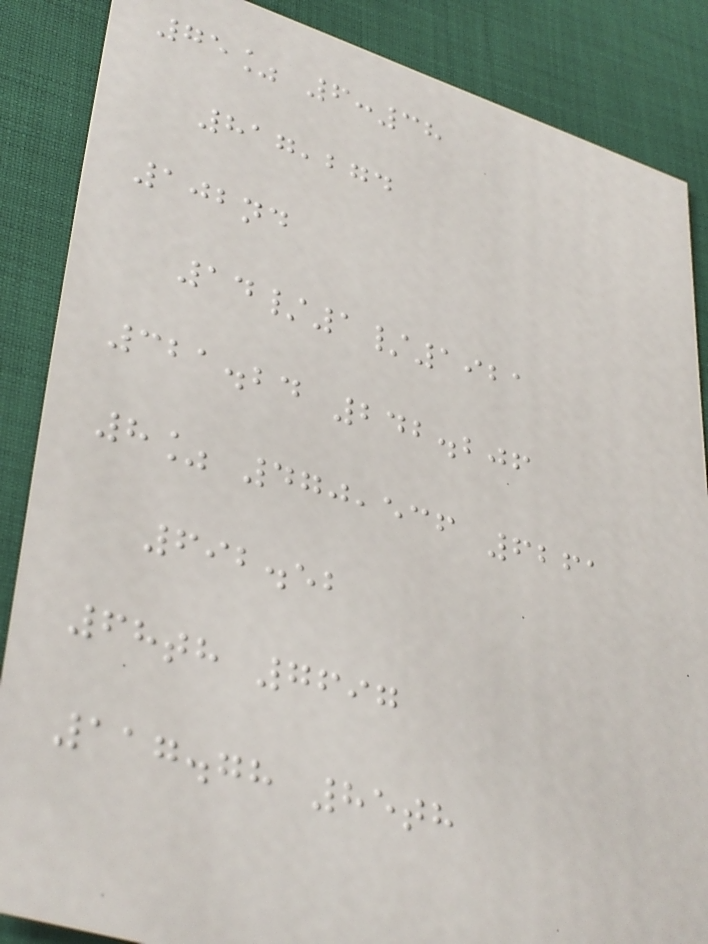75% 6:38
817,274
102nd
14/1/1921
321.24 242.206
8% 470,536 6261
692.52
68th 7697
117.78 85th
